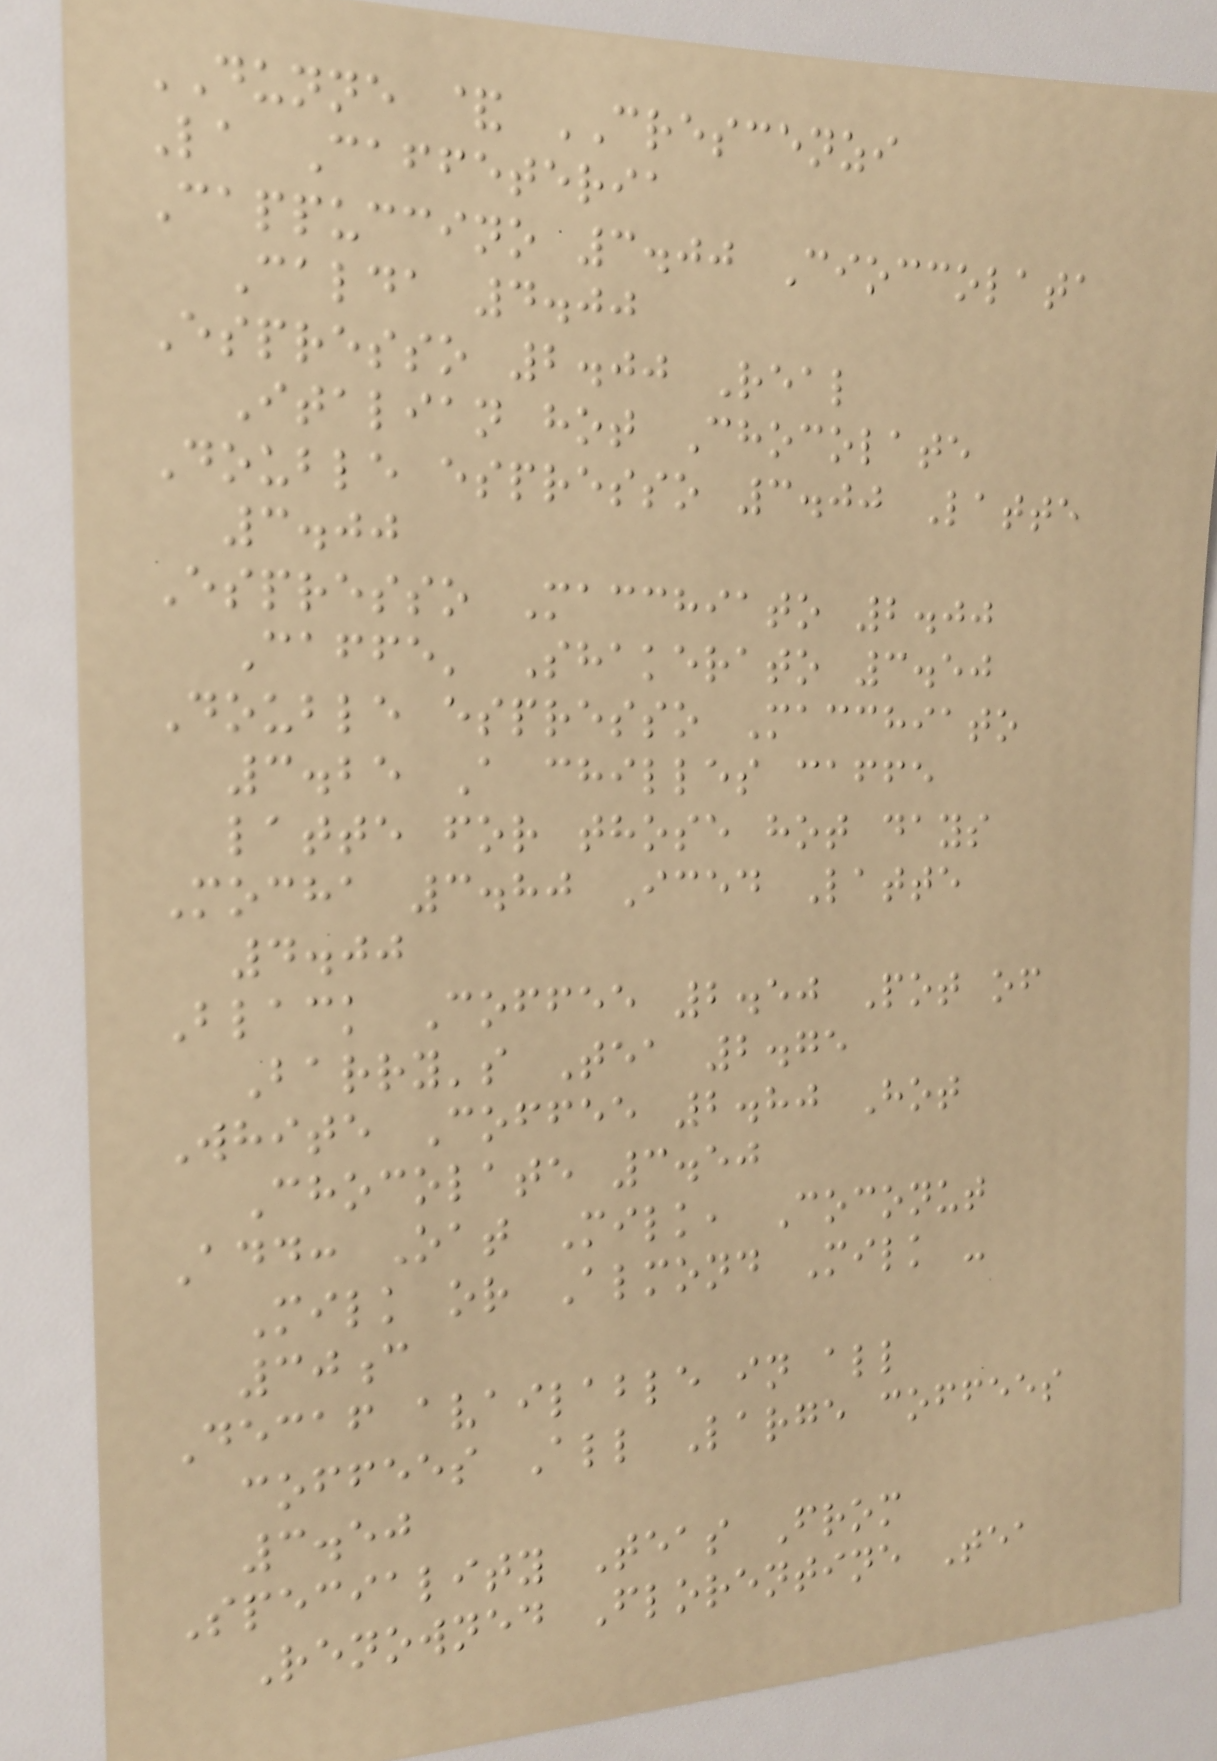DUNNE & CRESCENZI
La Caffeteria
Cappuccino 3.00 Cioccolata
Calda 4.00
Espresso 2.00 Real
Italian hot Chocolate
Double espresso 3.00 Latte
3.00
Espresso Macchiato 2.00
Caffe' Shakerato 3.50
Double espresso Macchiato
3.25 A chilles caffe
latte for those hot days
Mocha 3.80 Iced Latte
4.00
Black Coffee 2.50 Pot of
Barry's Tea 2.75
White Coffee 2.80 Hot
Chocolate 3.50
Add: Oat Milk, Coconut
Milk or Almond Milk -
30c
Decaf available in all
coffees All Large coffees
3.50
Speciality Teas From
Renowned Florentine Tea
